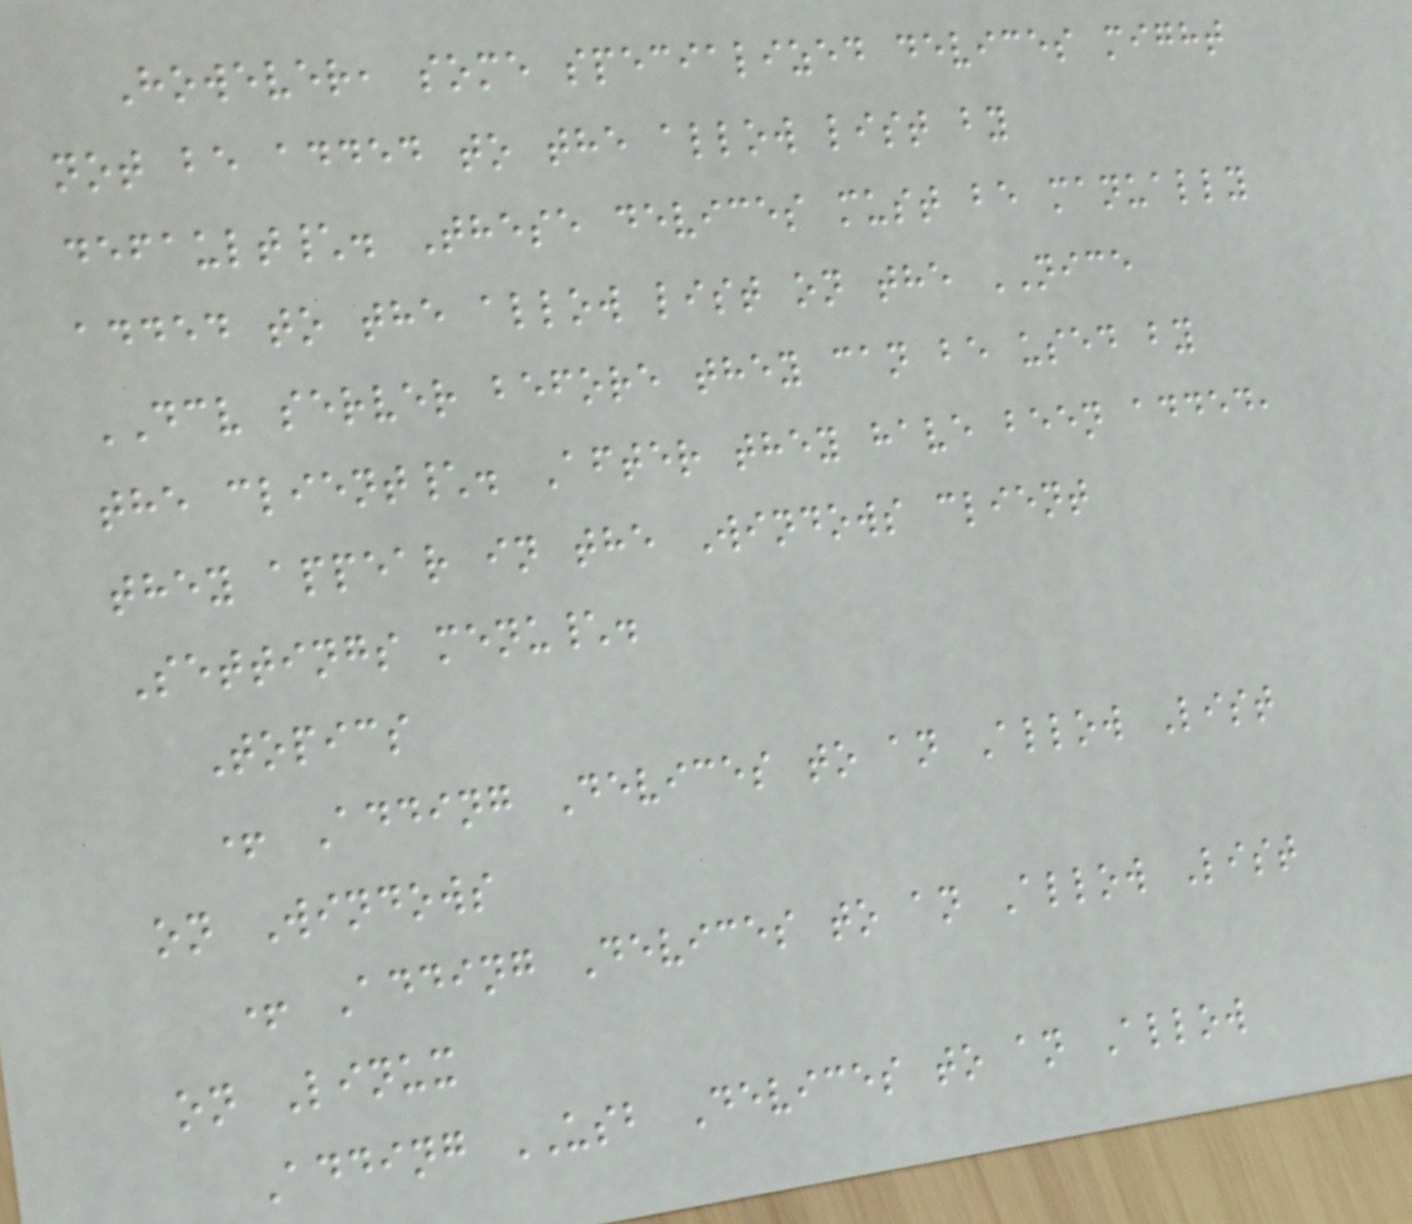However, some specialized devices might
not be added to the allow list by
default\. These devices must be manually
added to the allow list on the NICE
DCV server before they can be used by
the client\. After they have been added,
they appear in the Windows client
Settings menu\.
Topics
+ Adding Devices to an Allow List
on Windows
+ Adding Devices to an Allow List
on Linux
Adding USB Devices to an Allow
